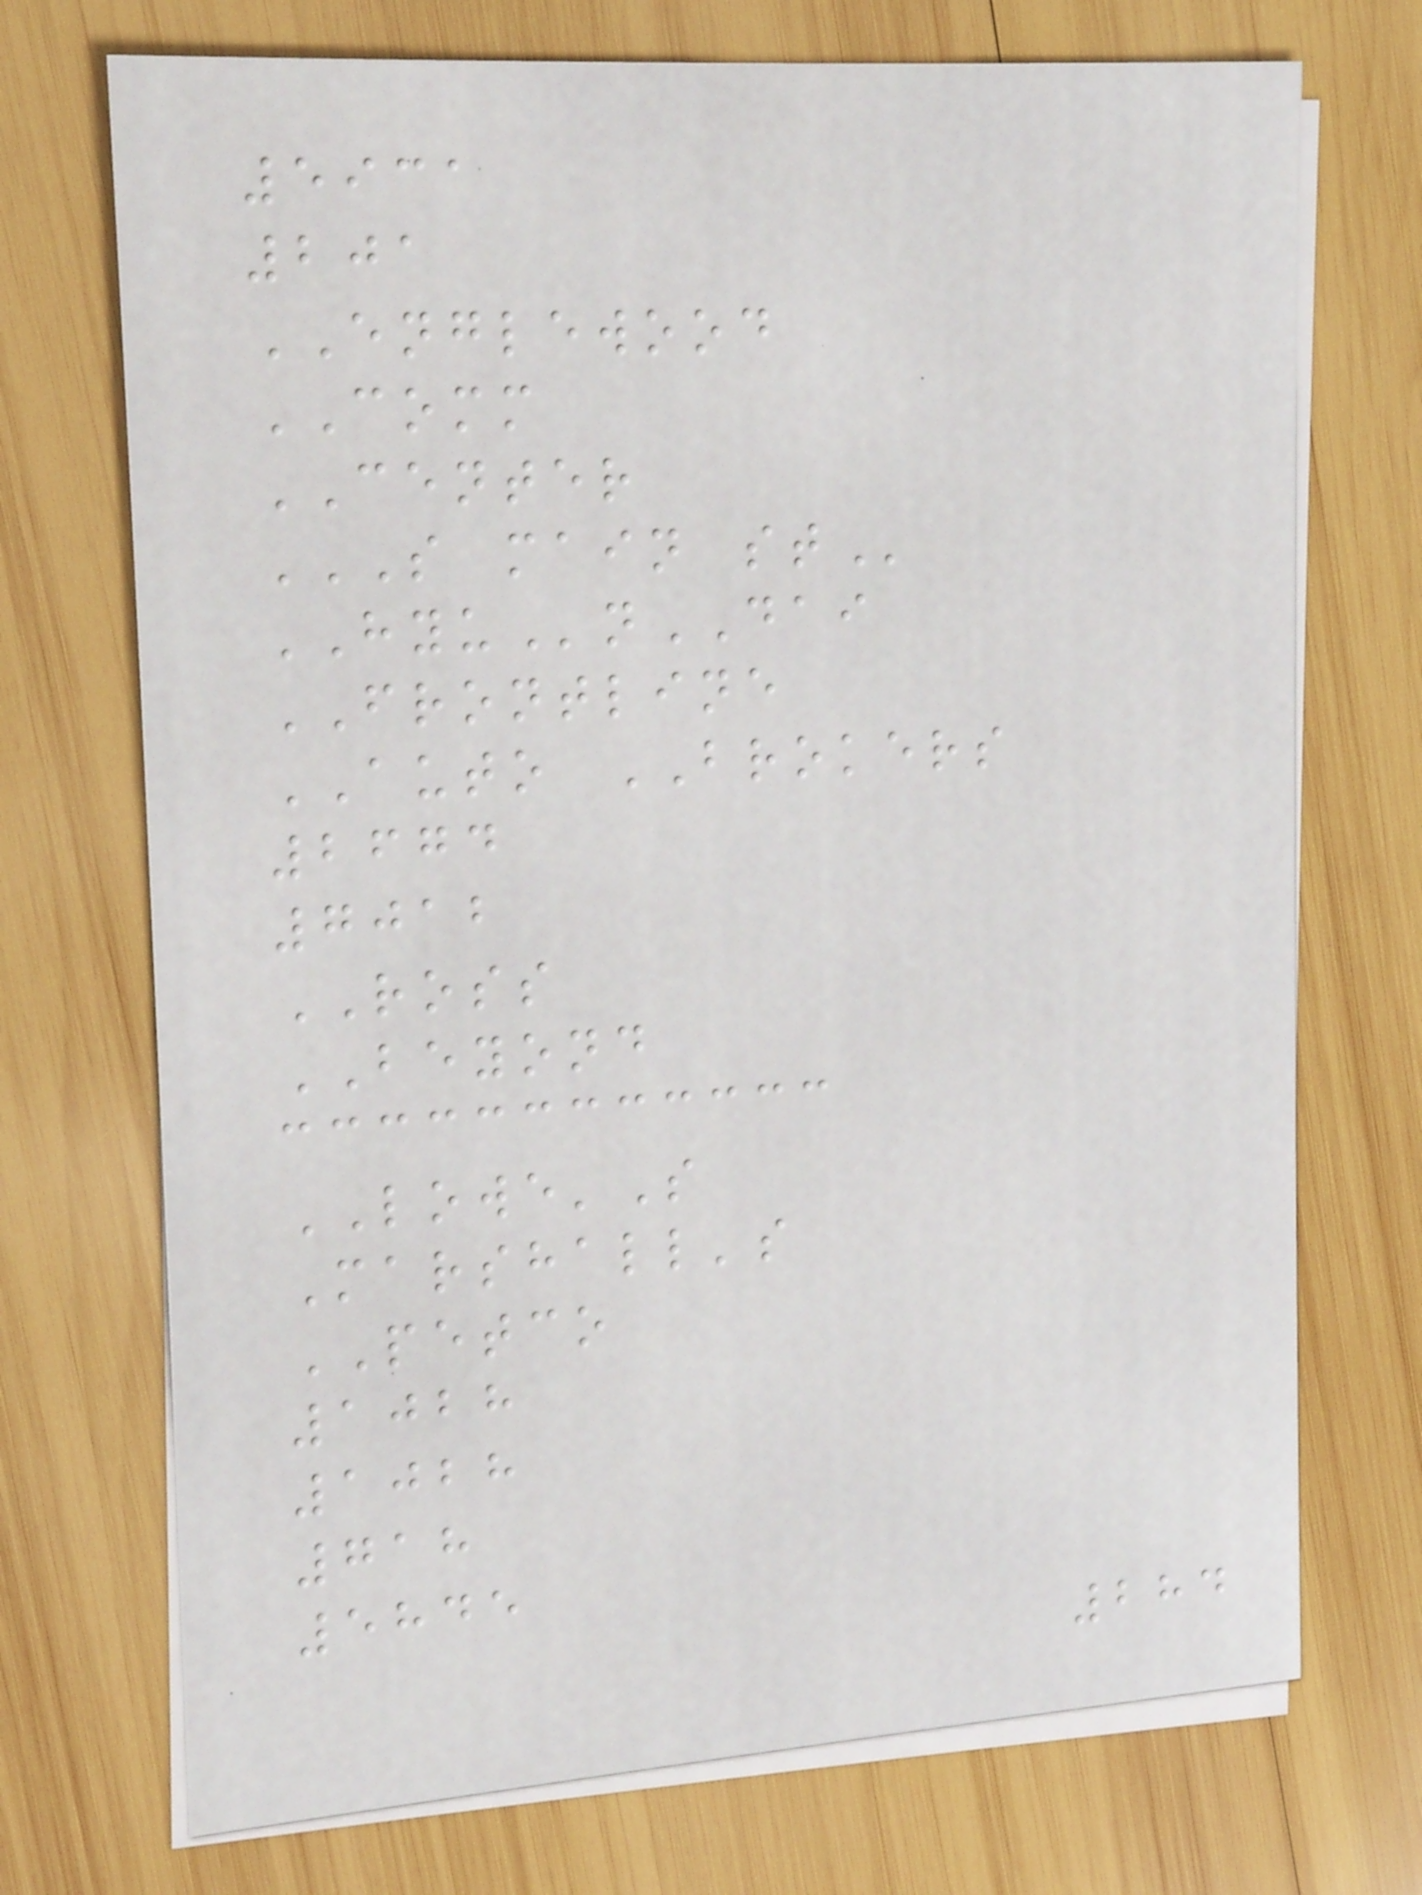5931
201
ENGLEWOOD
COMM
CENTER
S MAIN ST
HYUnDAI
FRONTLINE
AUTO BROKERS
2674
7012
ROSS
BEYOND
LOWE'S
Marshall's
PETCO
1028
1028
718
5845
284
